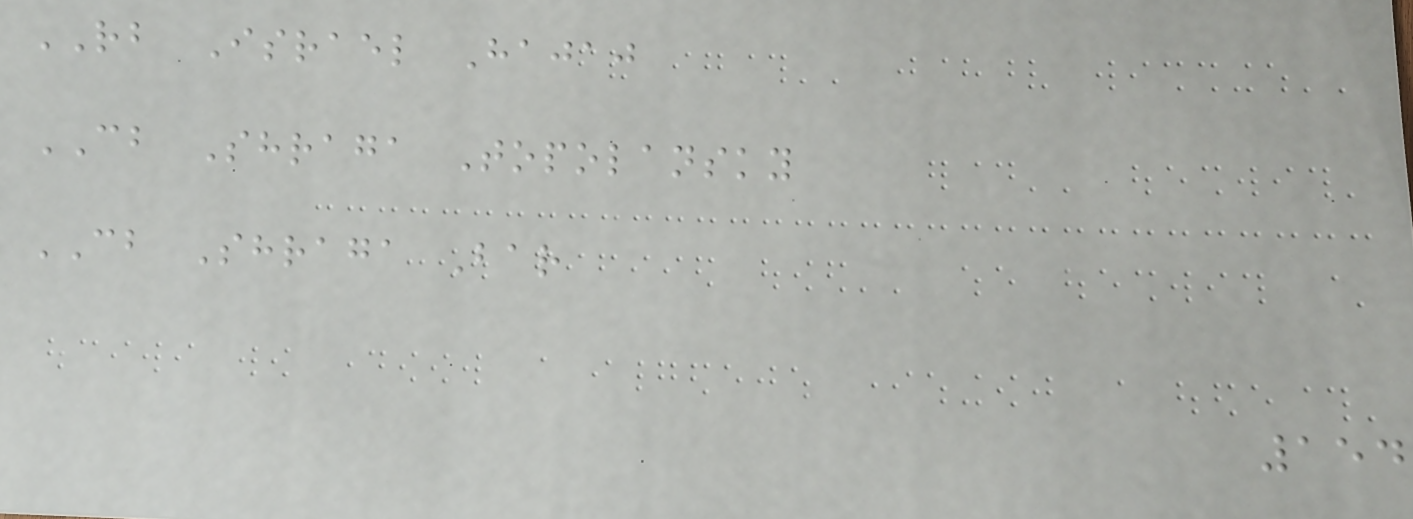RB Israel Hajaj
CB Shraga Topolansky
CB Shraga Bar
154
